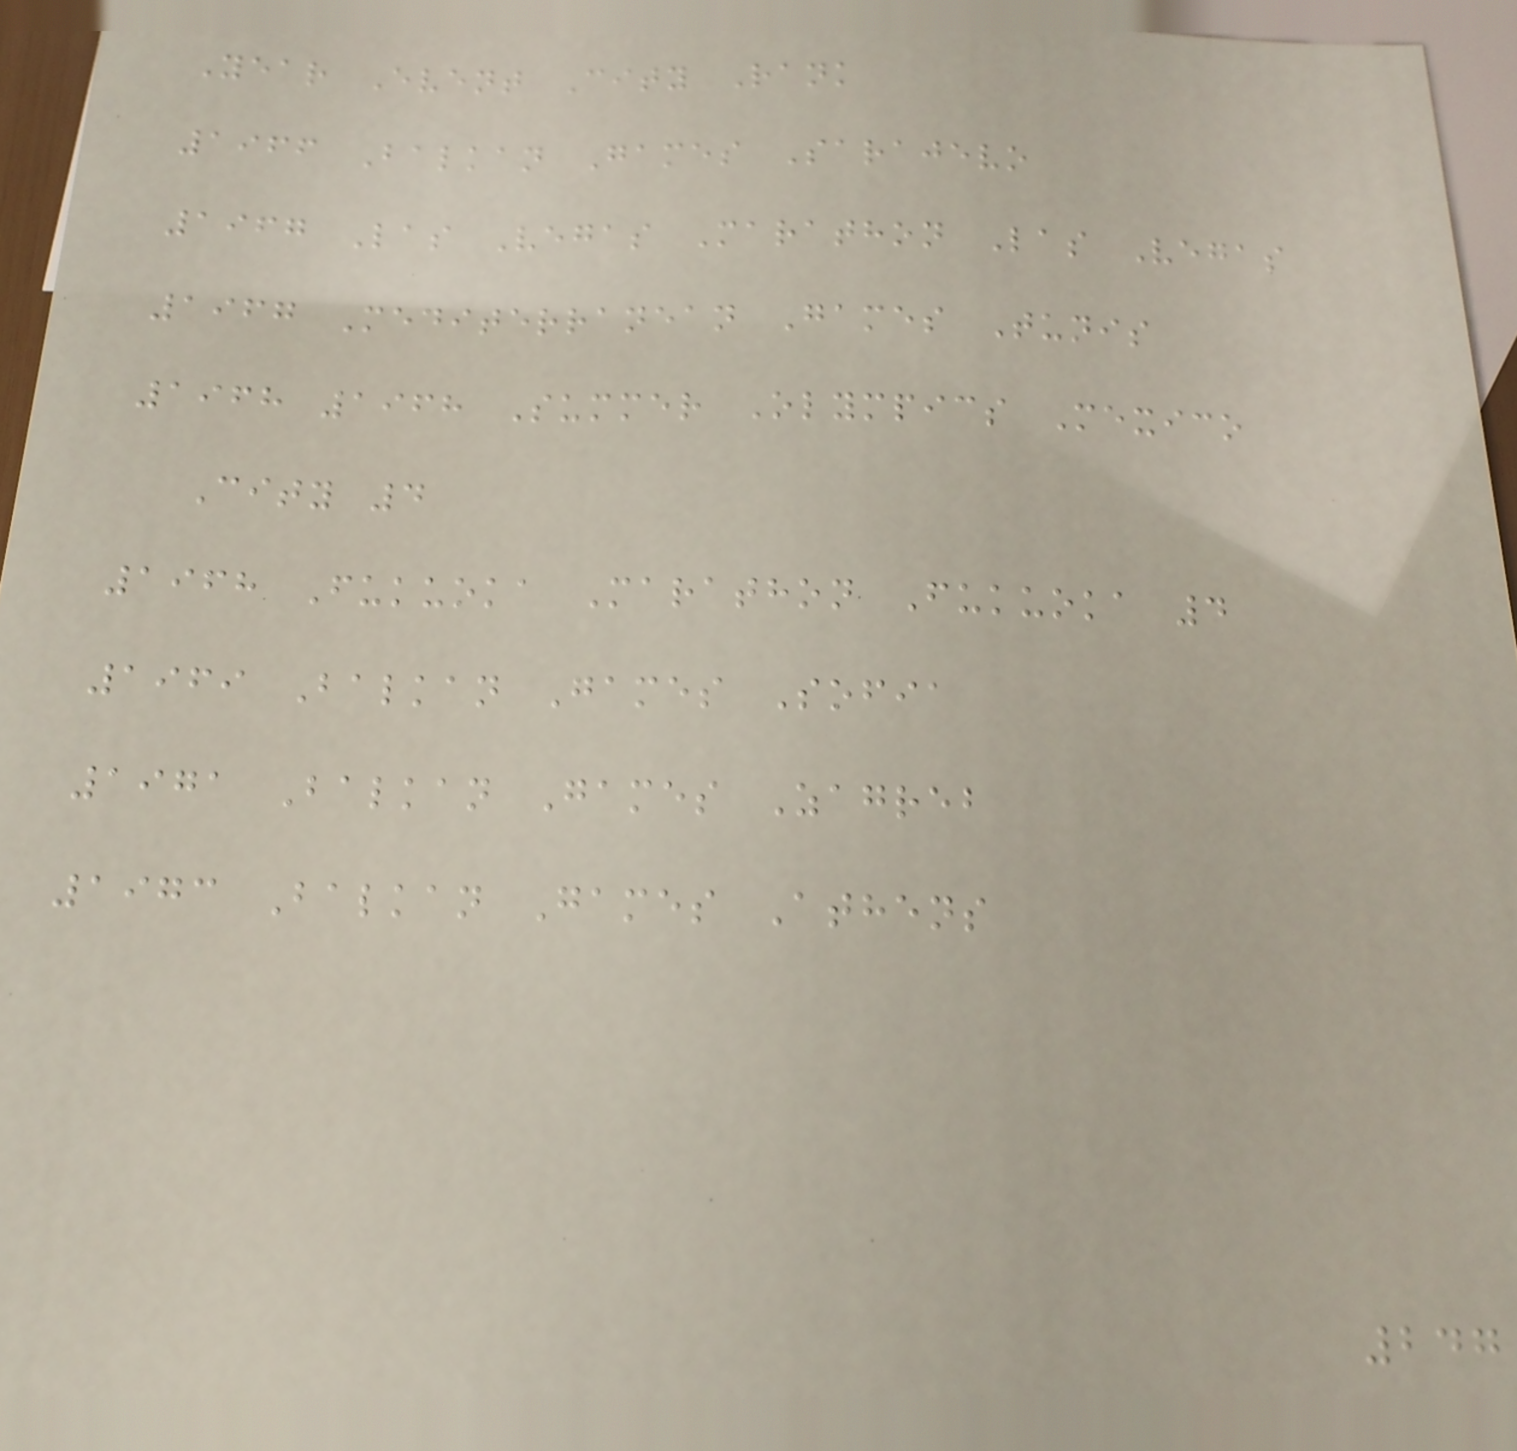Year Event City Rank
1966 Balkan Games Sarajevo
1967 Las Vegas Marathon Las Vegas
1967 Mediterranean Games Tunis
1968 1968 Summer Olympics Mexico
City 4
1968 Fukuoka Marathon Fukuoka 4
1969 Balkan Games Sofia
1971 Balkan Games Zagreb
1973 Balkan Games Athens
247
